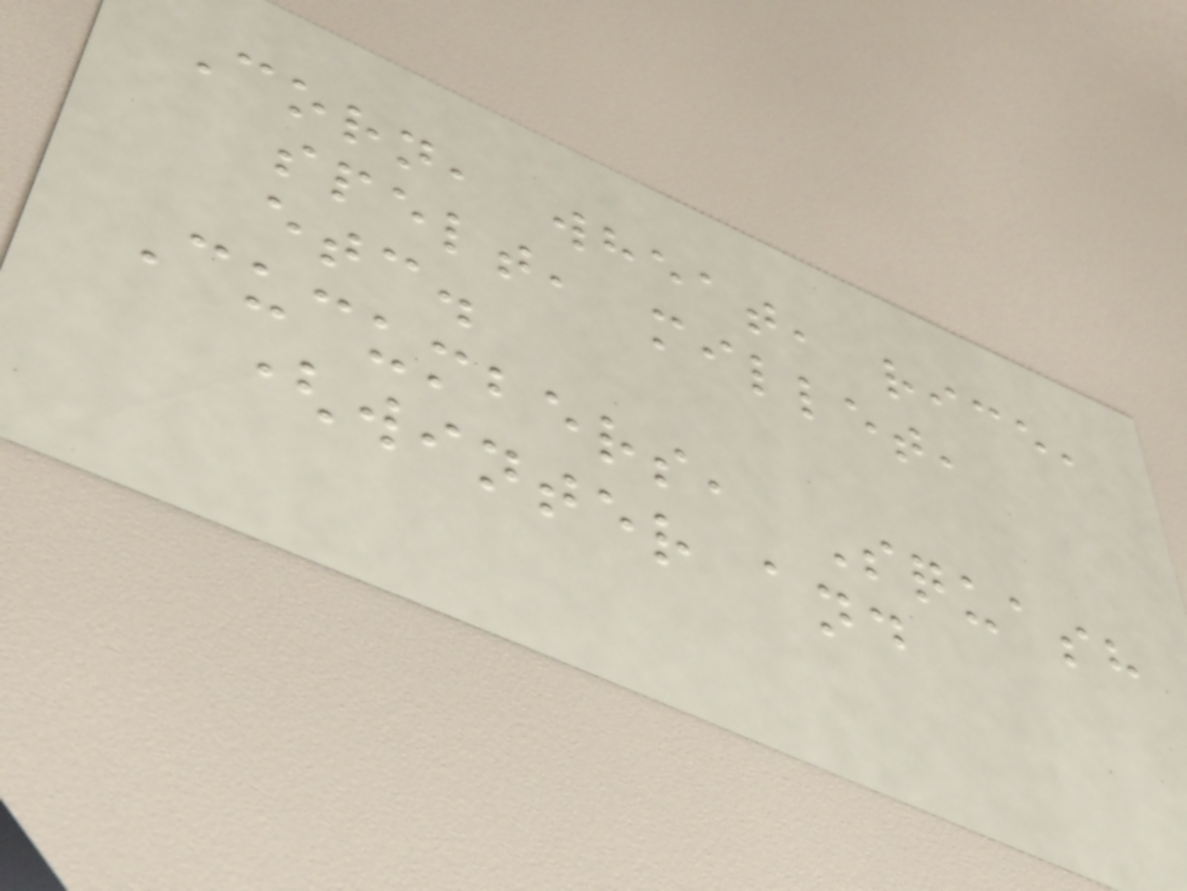Corn, wheat, rice,
spelt, millet,
etc.
Cucumbers, Squash
(winter and
